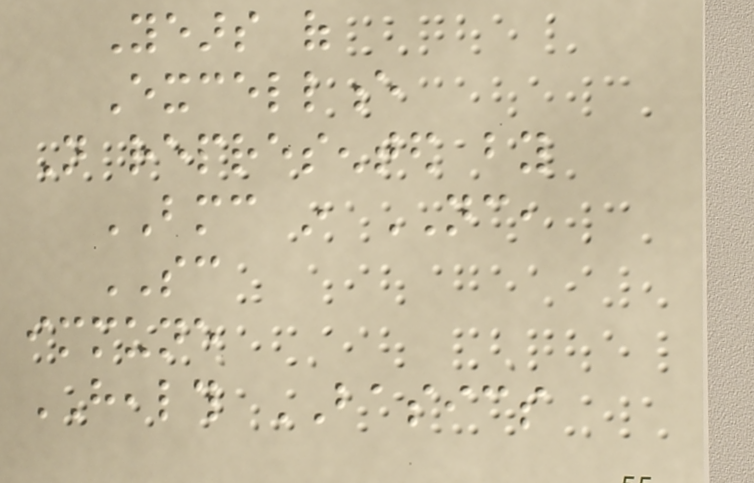Years of
Excellence
Not represented by
BMC in NC,
SC
immune
HEALTH BASICS
